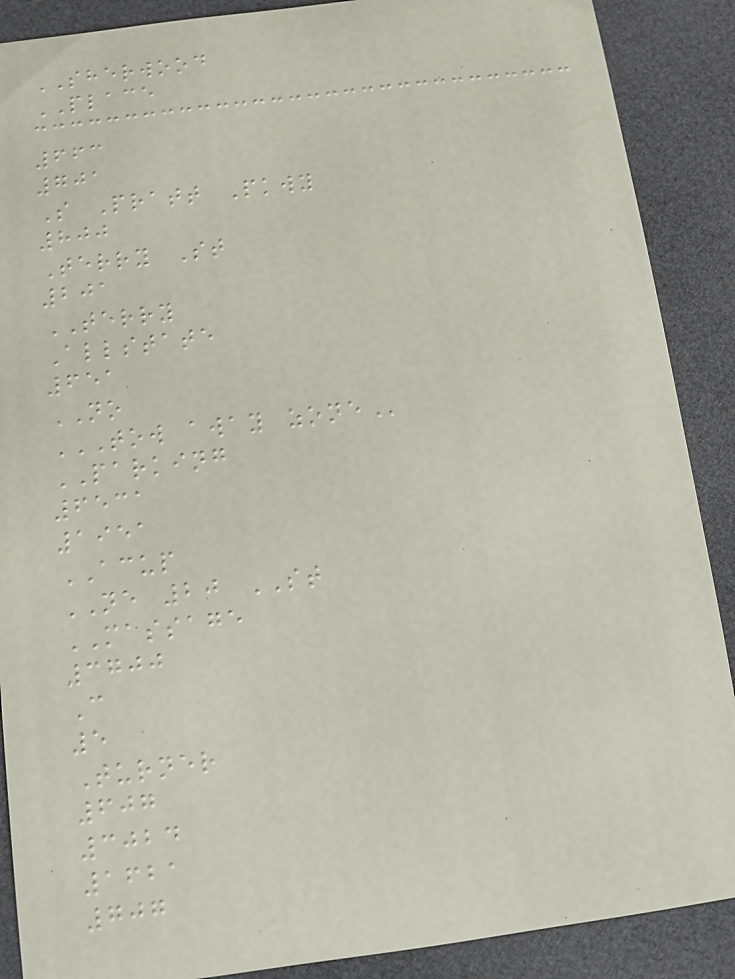SHERWOOD
PLACE
663
701
S Pratt Pkwy
800
Terry St
201
TERRY
Allstate
651
NO
TOW AWAY ZONE
PARKING
6531
1951
ACUP
NE 20 ST
MASSAGE
3700
C
5
Turner
607
3024
1621
707
